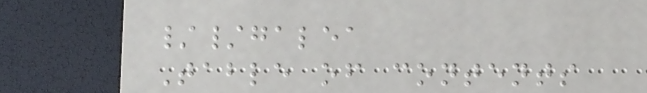//galea
Table of contents
